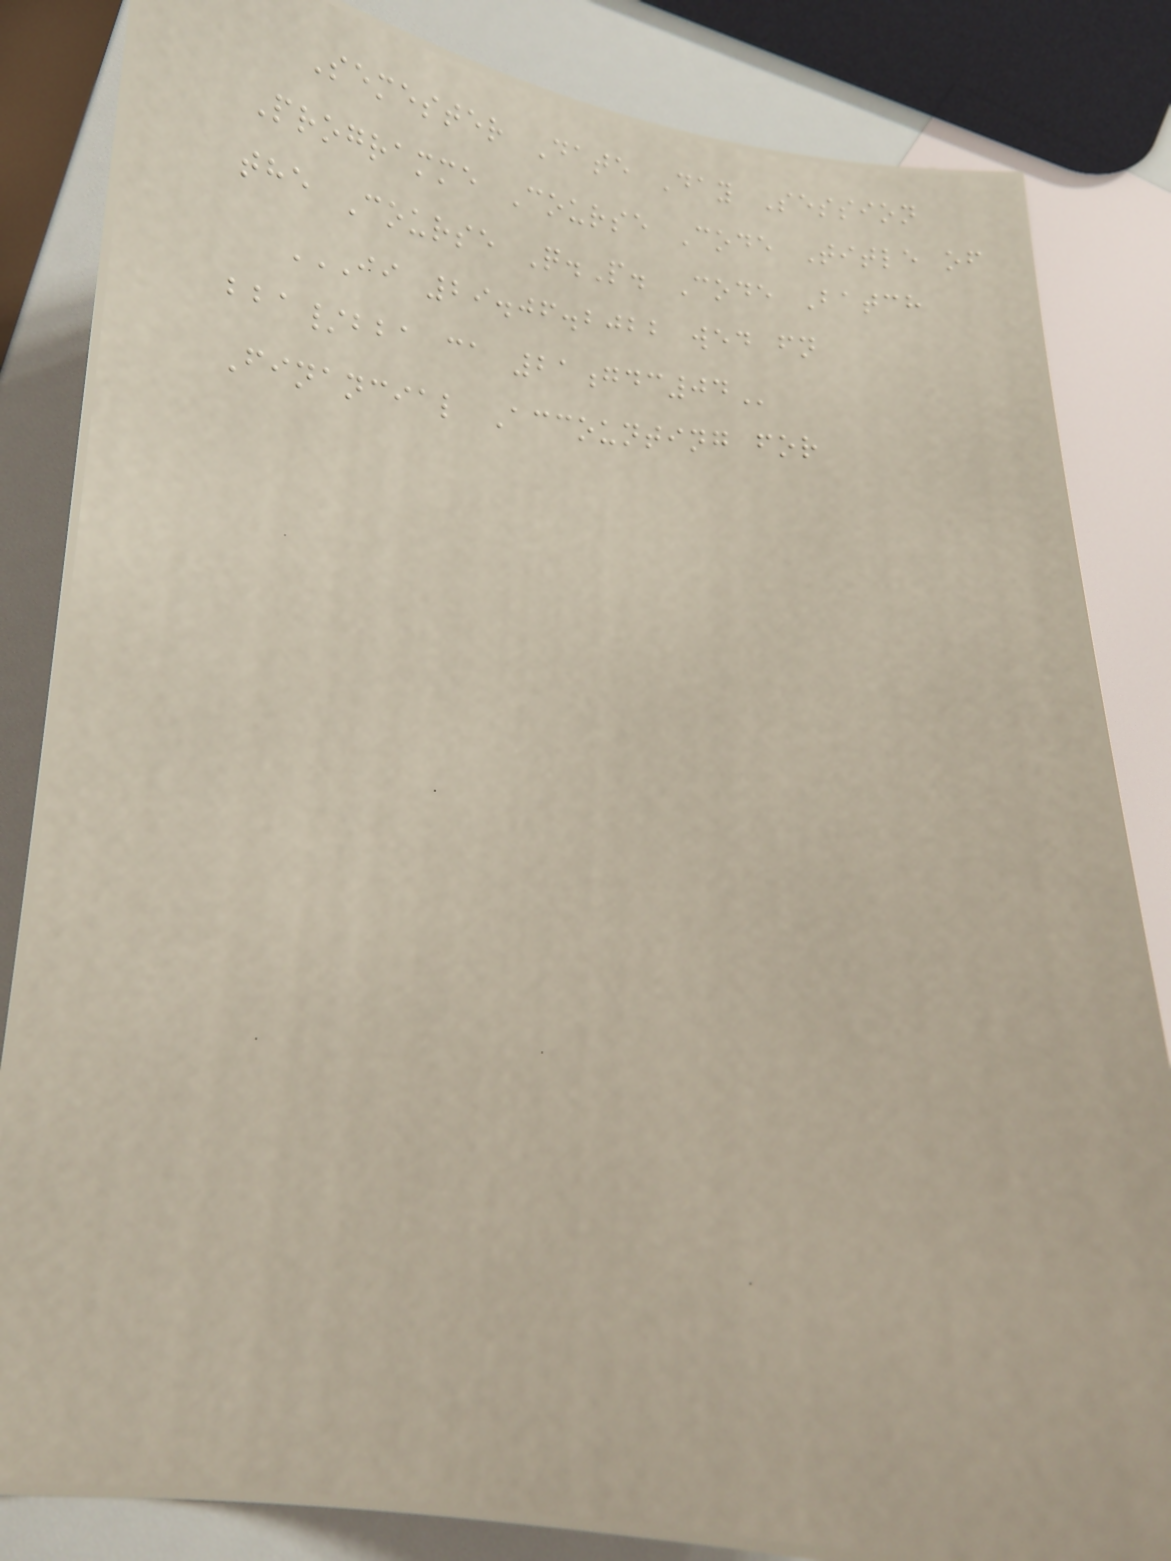Semester Date Day Session
Programme Course Code Title of
the Course Q.P. Code Batch
II 29.06.2022 WED FN
BBA/BBA CA 21GDC04
Financial Accounting for
